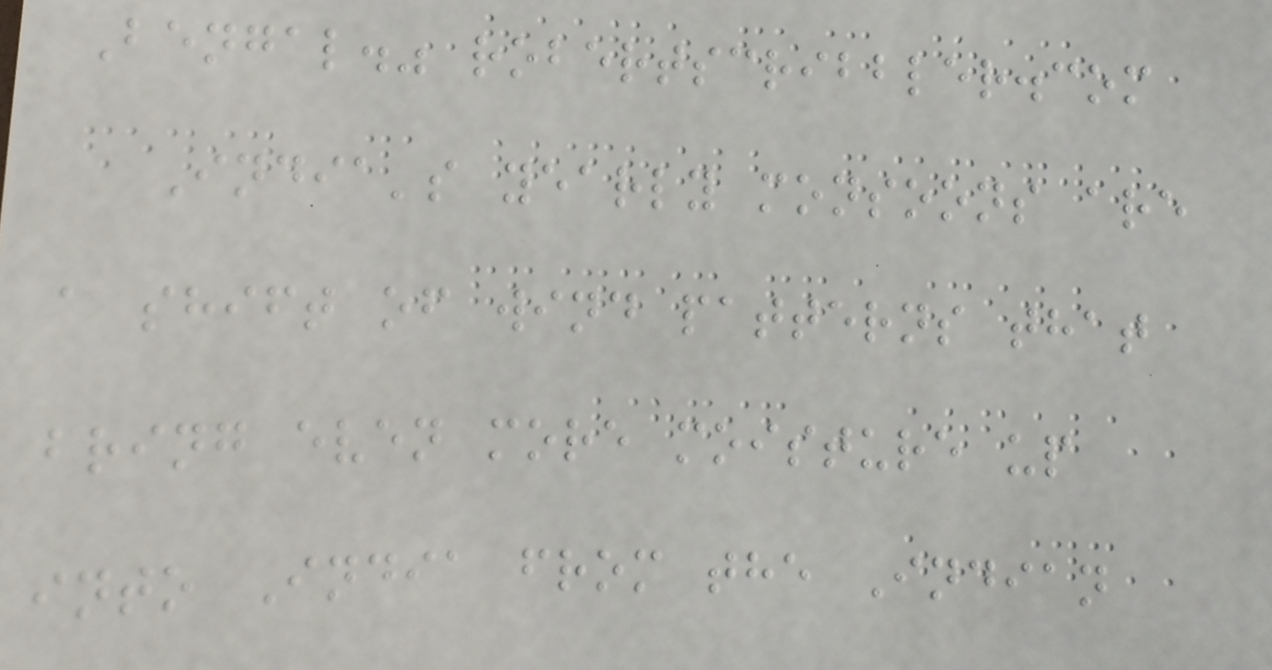Bengal." robertscribbler.com
India's yearly monsoons are
a shift of wind patterns that
bring even more moisture up
into India from the Indian
